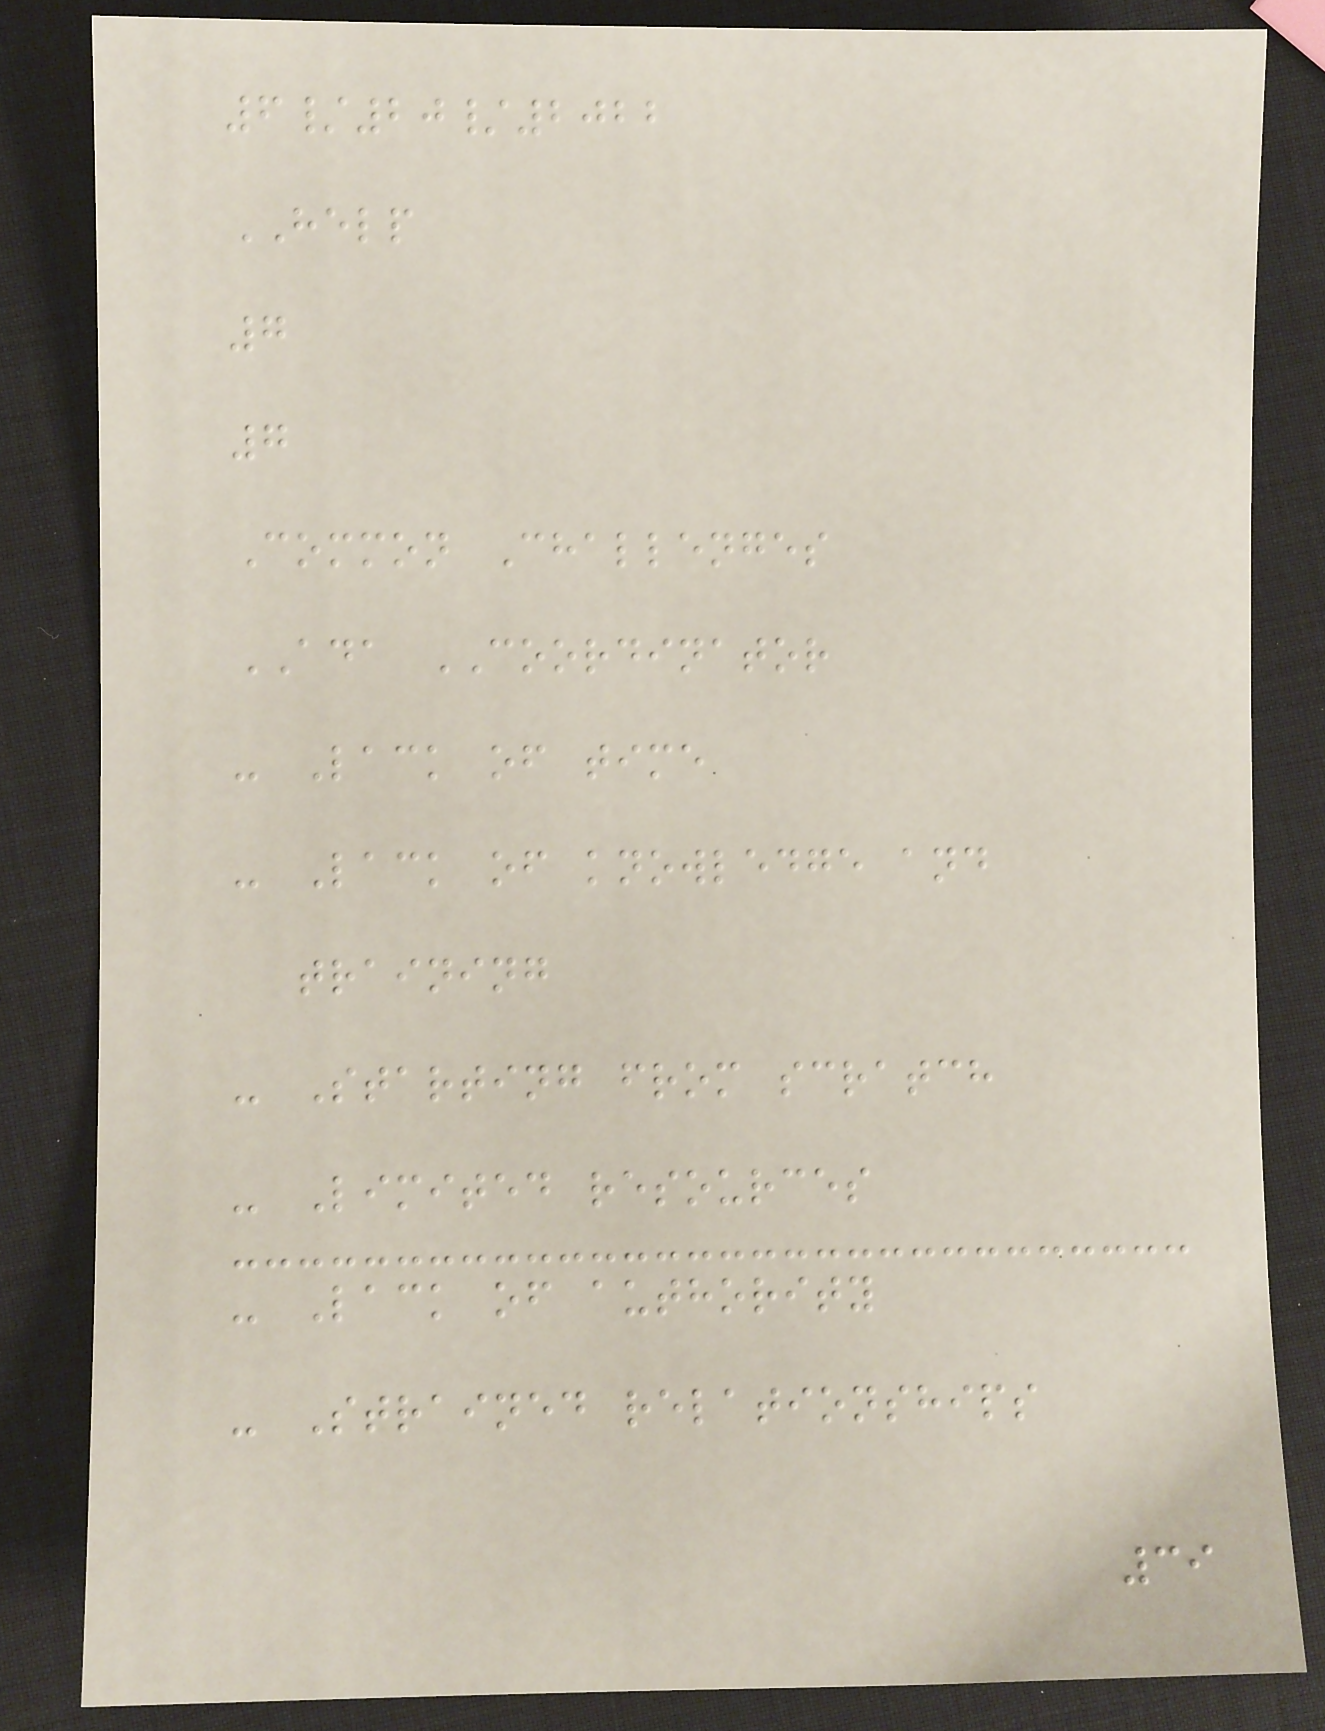6/20/2022
HELP
7
7
Common Challenges
ADA COORDINATOR
- Lack of time
- Lack of knowledge and
training
- Starting from scratch
- Limited resources
- Lack of authority
- Strained relationships
39
